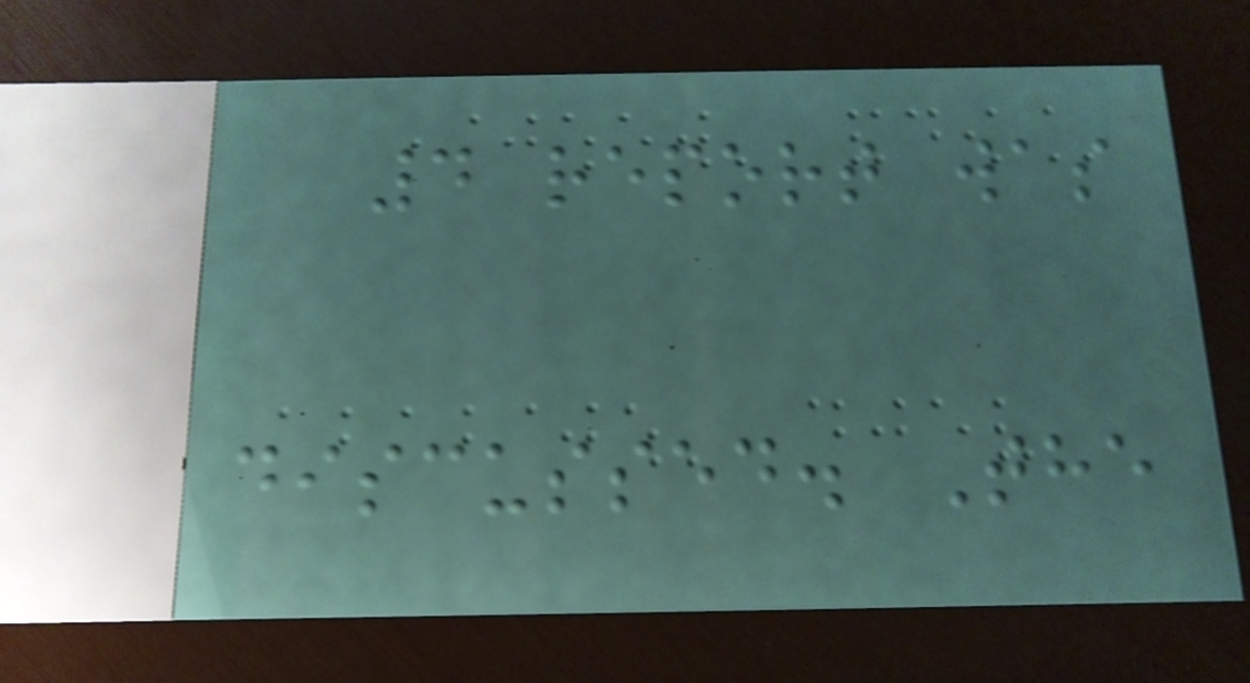4 report was
discussed. The
